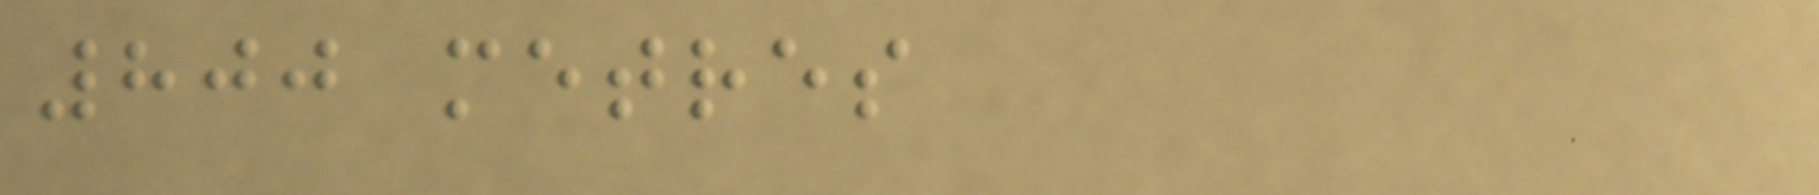800 metres
